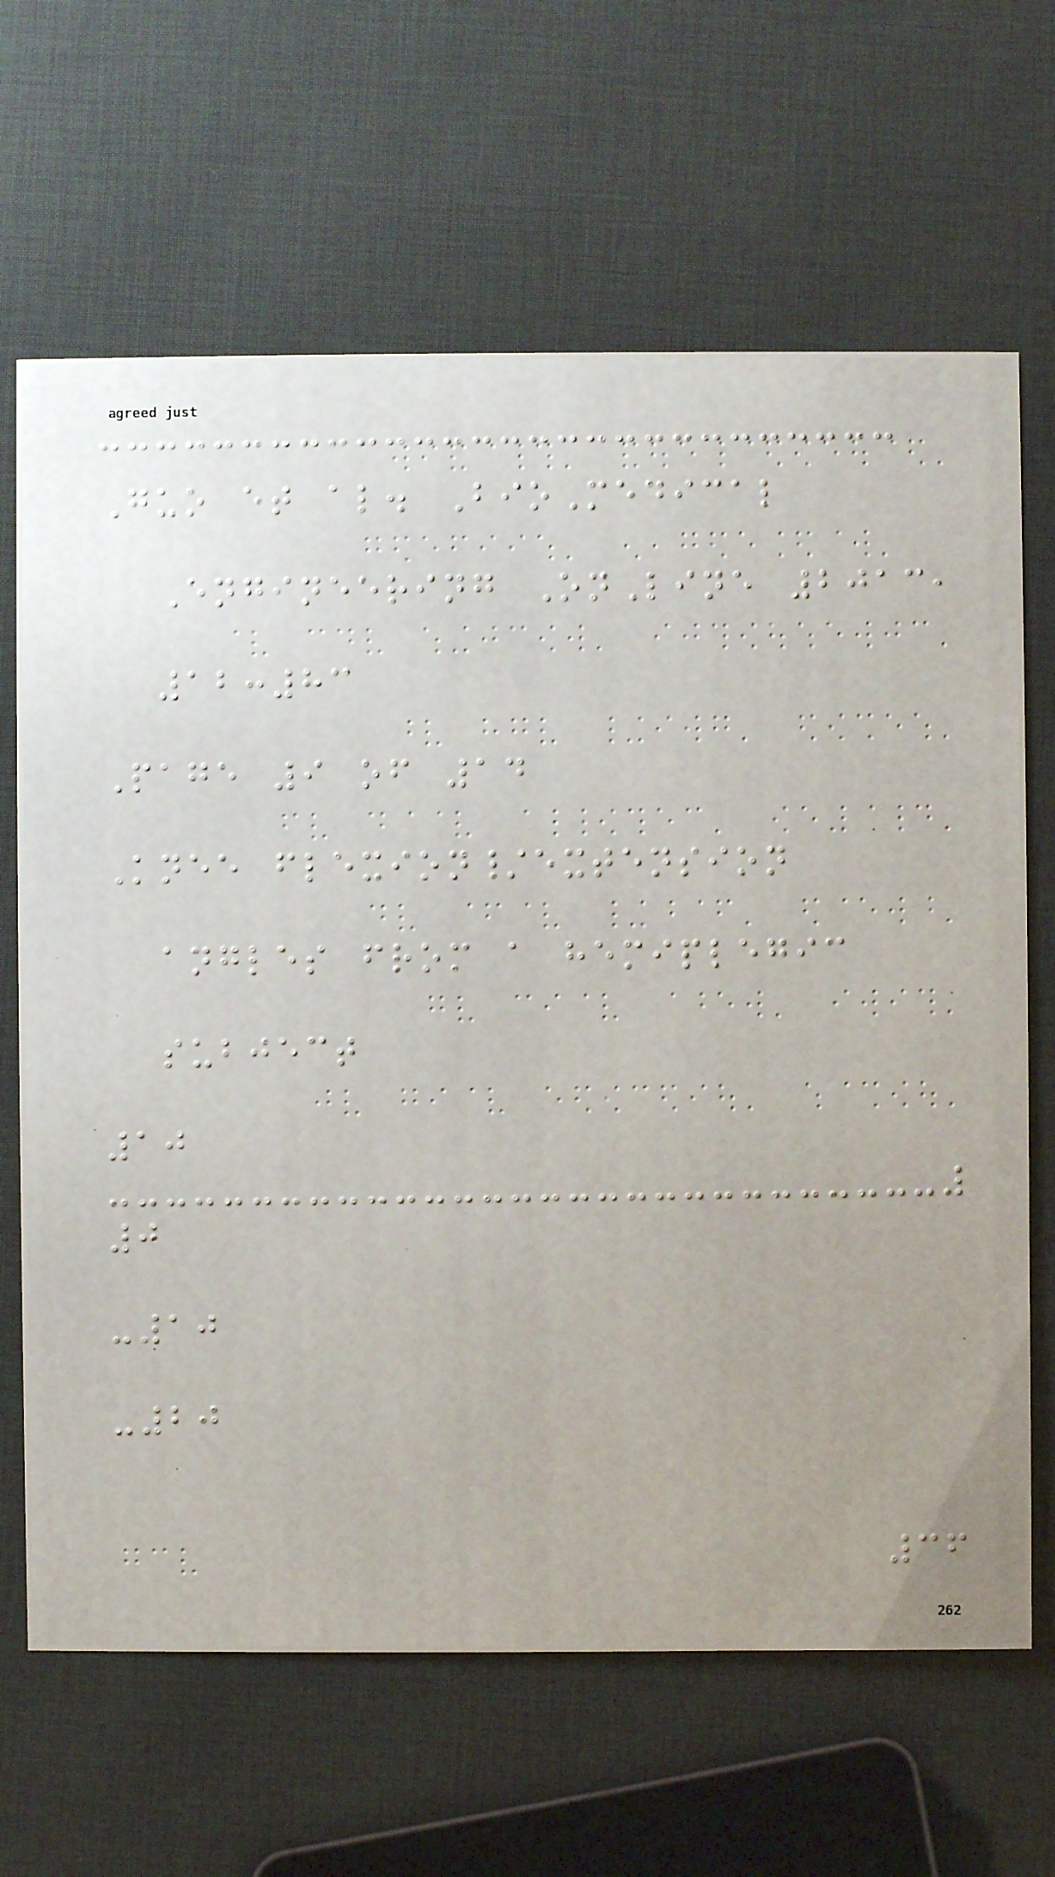Guo et al. BioMedical
Engineering OnLine 2013,
12:83
Page 9 of 14
Knee flexion/extension
angles from a hemiplegic
subject
10
0
-10
-20
36
